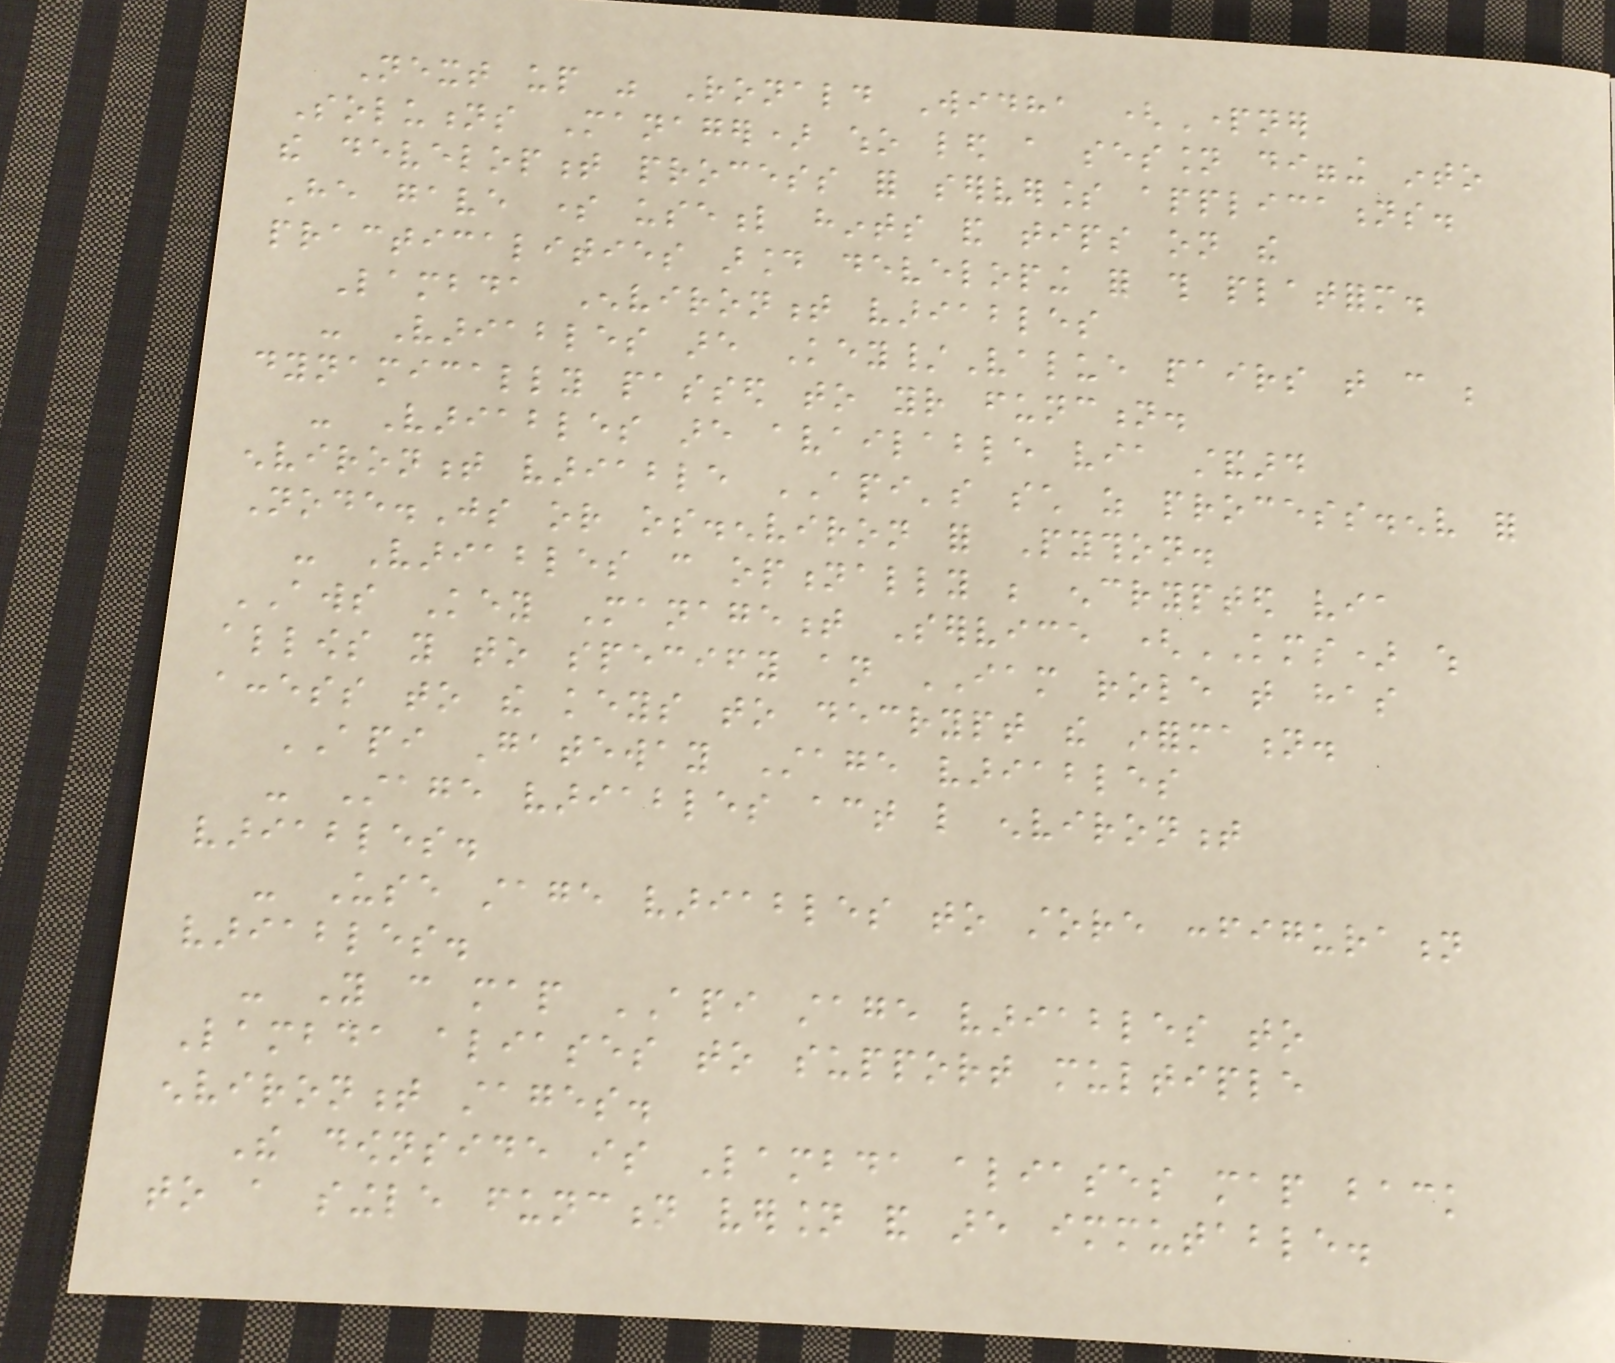Next up was Ronald Widha (Partner
Solutions Manager) who led a session digging into
the development process for serverless applications.
He gave some useful hints and tips on the
practicalities around developing for this platform.
Lambda Environment variables
- Variables are Key/Value pairs that can be
dynamically passed to your function.
- Variables are available via standard
environment variable API's such as process.env for
Node.Js or os.environ for Python.
- Variables can optionally be encrypted via
AWS Key Management Service (KMS) which
allows you to specify an IAM role that has
access to the keys to decrypt the information.
API Gateway Stage variables
- Stage variables act like environment
variables.
- Use stage variables to store configuration
variables.
- You can map API stage variables to
Lambda aliases to support multiple
environment stages.
The downside is Lambda aliases map back
to a single function version and are immutable.
